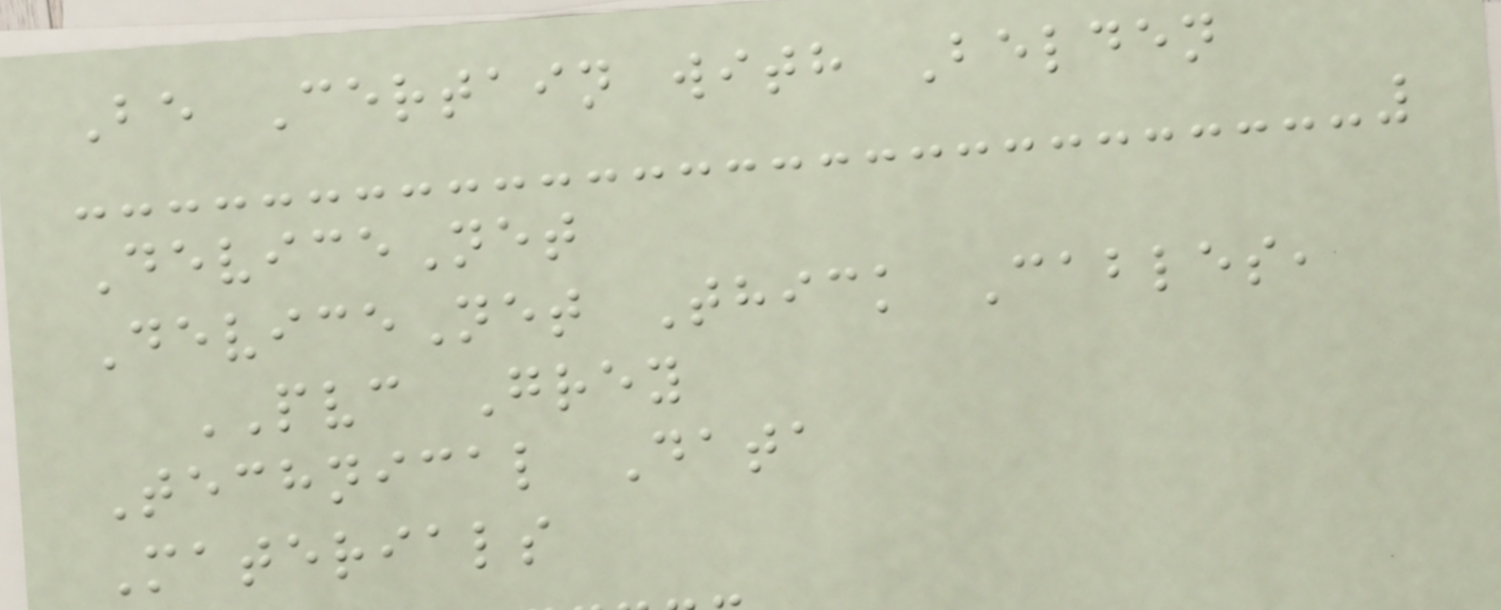Be Certain with Belden
DeviceNet
DeviceNet Thick Cables,
PVC Grey
Technical Data
Materials
